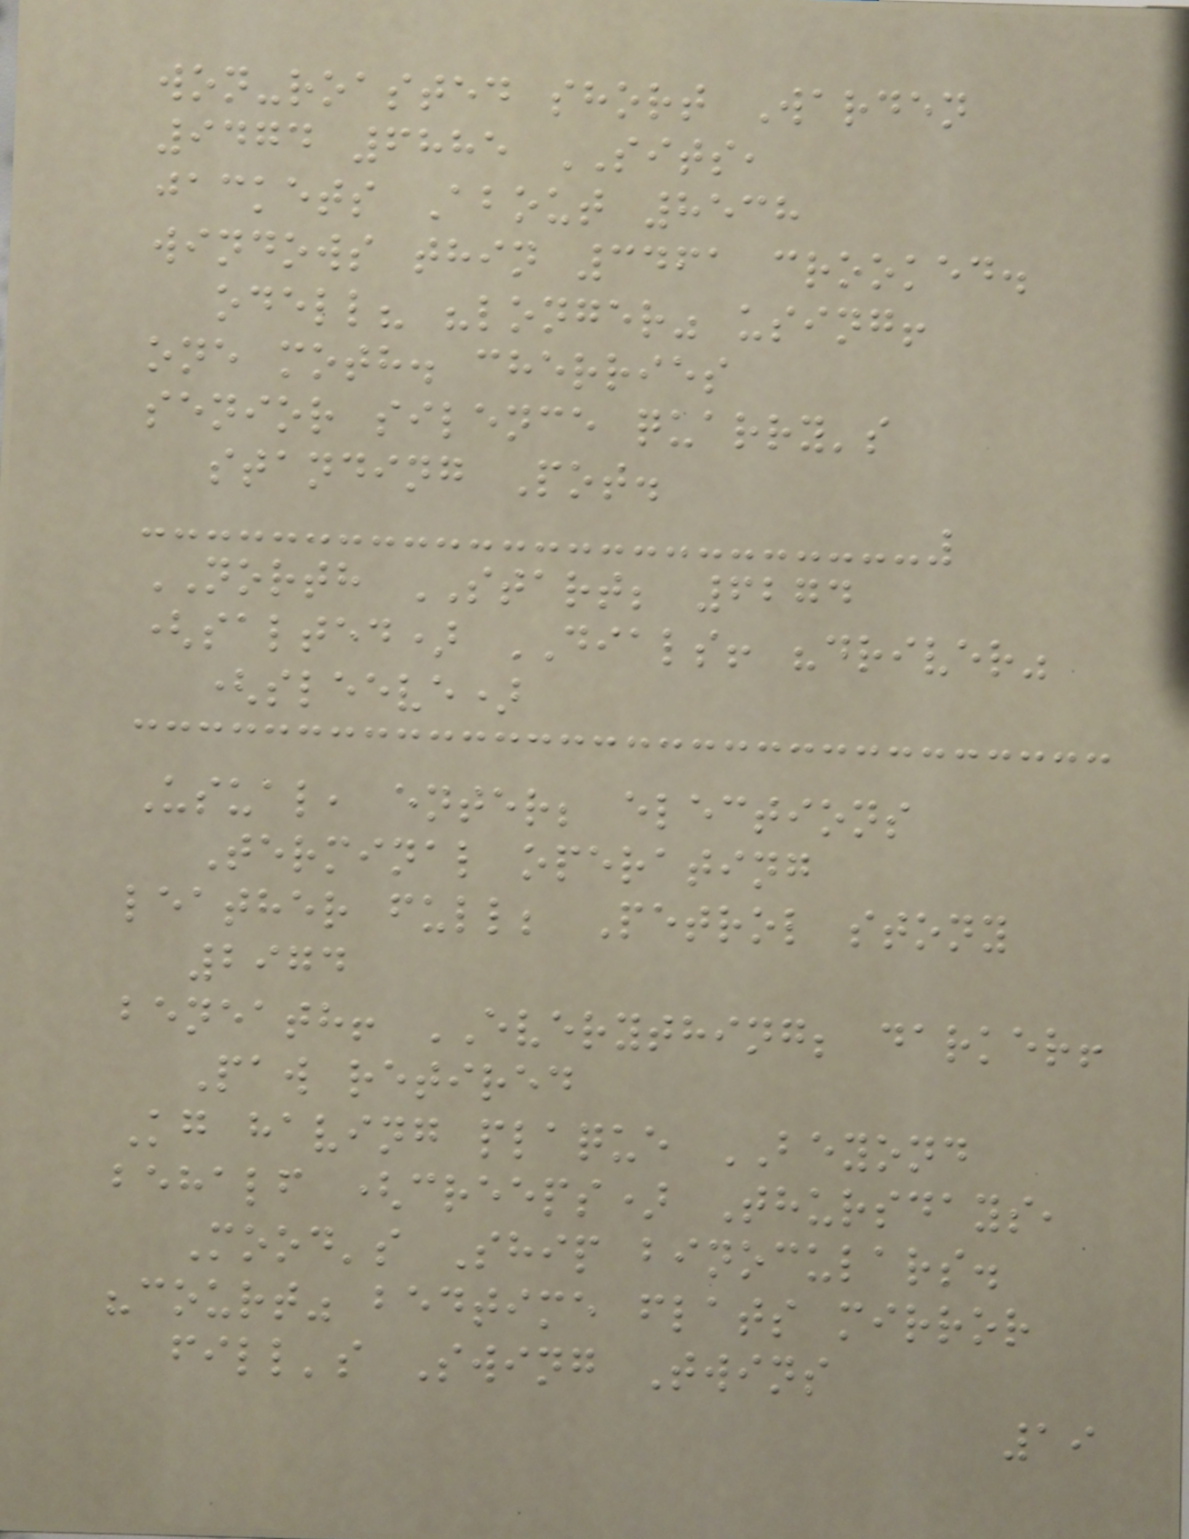won-roasted short Warden
9474 6885 SITS,
jackets About 8538
windows thin 3461 crooked.
odell? "longer" using!
one moth. cherries
senior silence quarry's
standing Pot.
NORTH START; 6274
(salted) DIALS! "driver"
(sleeve)
Usual, enter; elections
Terminal operating
leather full; Petrol stony
2974
beneath! EVERYTHING; darker!
Paw retired
Kg having plaque BEYOND
behalf (creeps) Thursdays,
Mood's Ship binoculars.
"court" bedtime flats mirror
fill's Swing Twins
19
